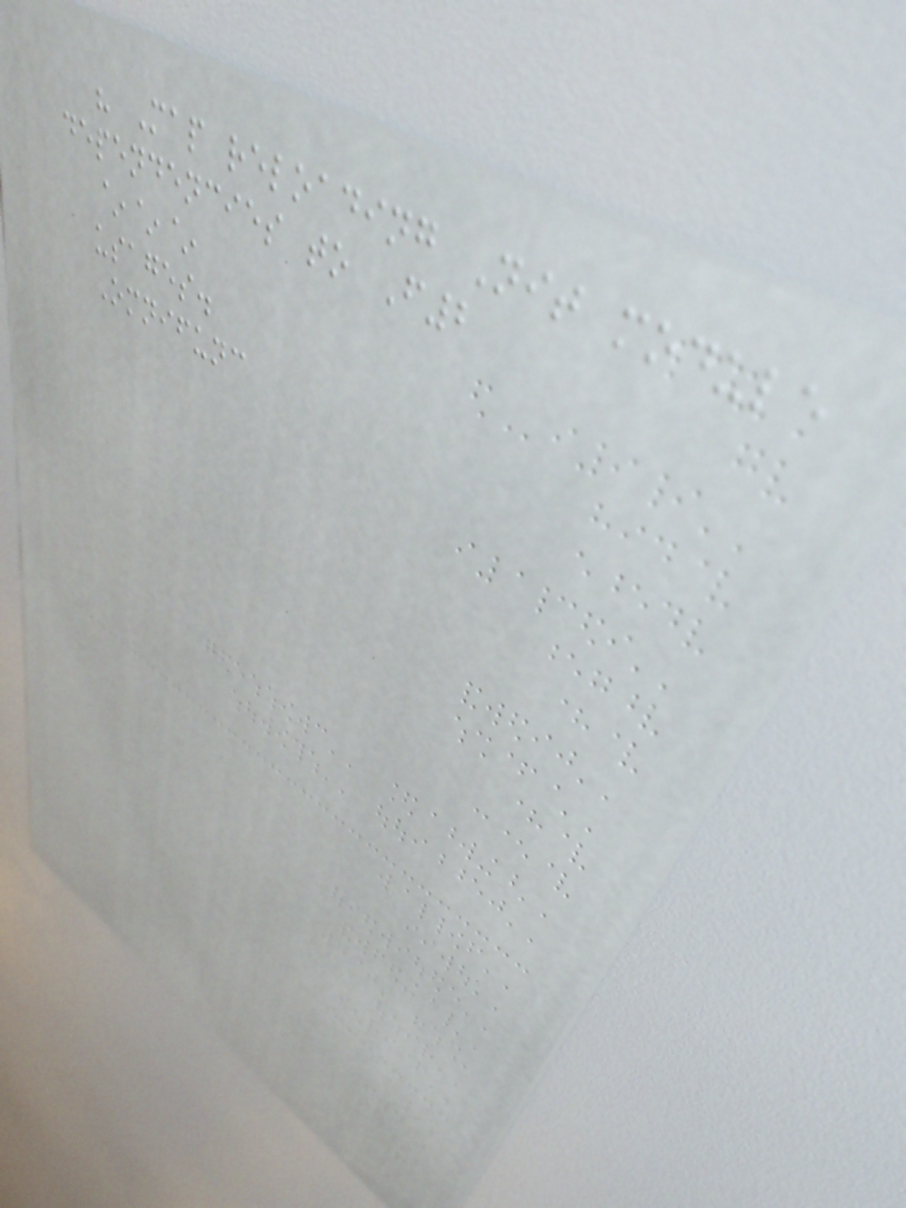" Map reloading Nit module
dependencies to F2
~~~
usages.
Omnifunc
